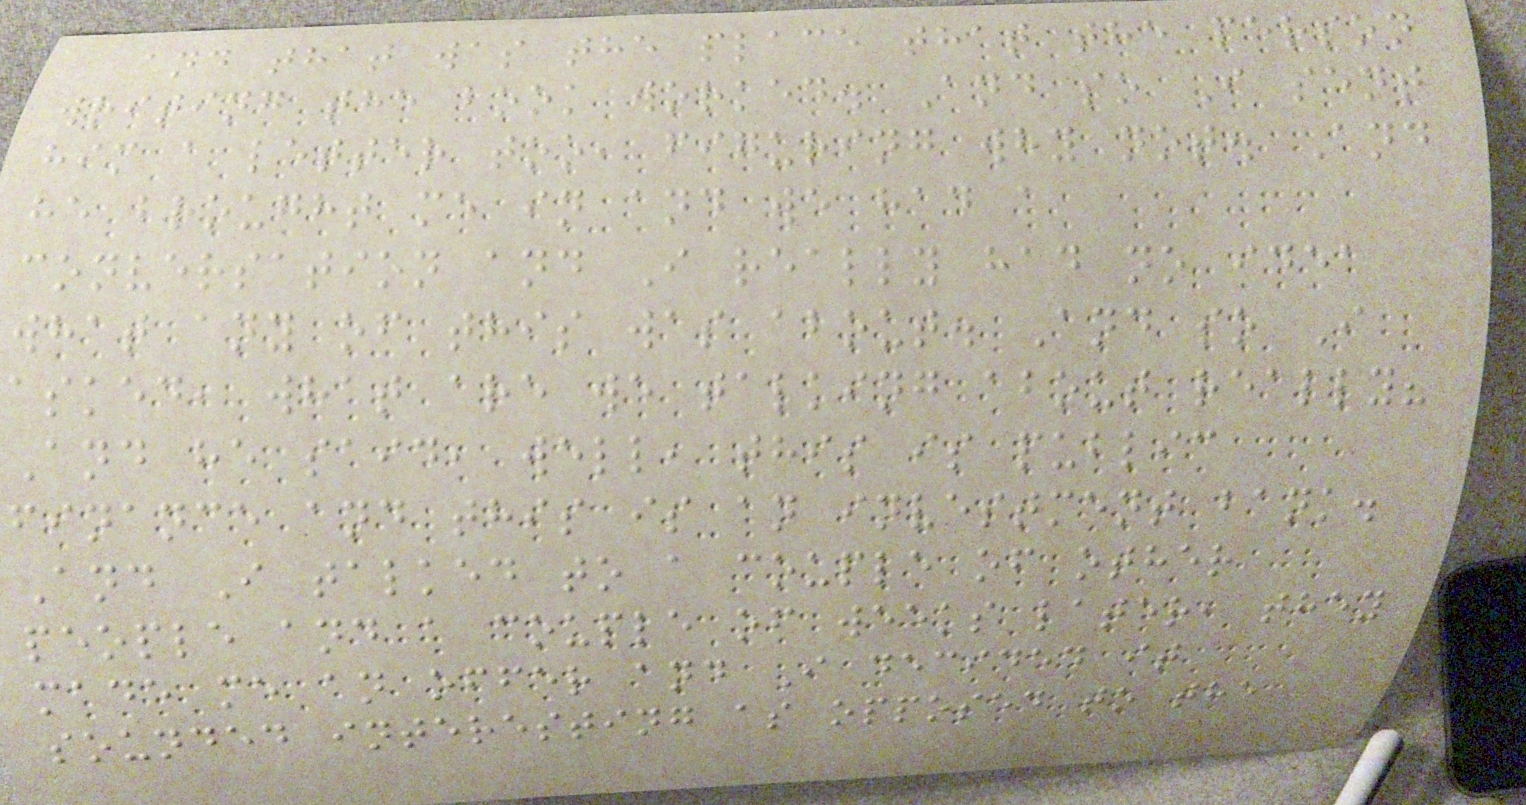and that was the place that the person
writing the book worked. And so I sent
him a letter too, figuring why not. And
he brought me in and we had a
conversation and I really had no idea
what any of this was about. And so I
asked, what are we talking about really?
And he said, well, this is public
finance and this is an investment bank.
And I talked to a couple of other
people and a couple of weeks later, they
made me an offer and I decided it
sounded interesting as opposed to the
